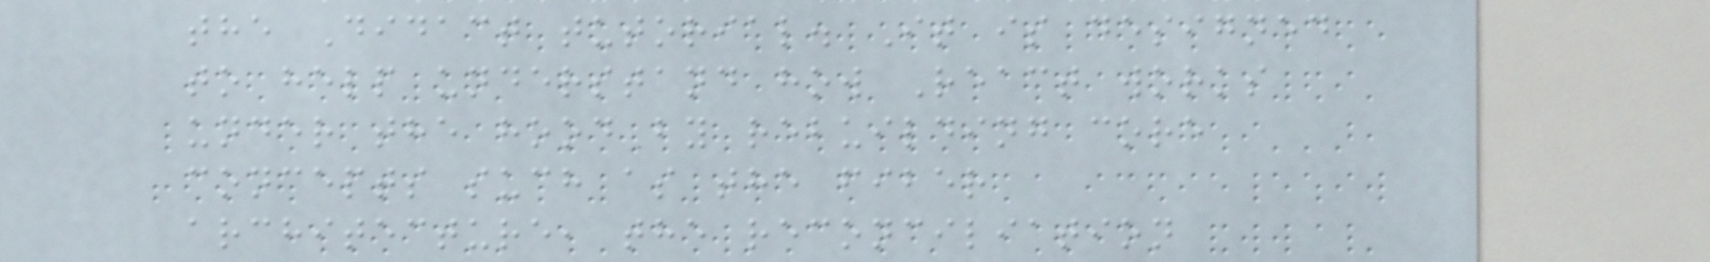the Didact tutorial. It is designed
to help understand how React works
under the hood by rebuilding core
concepts such as the fiber
architecture, the reconciliation
